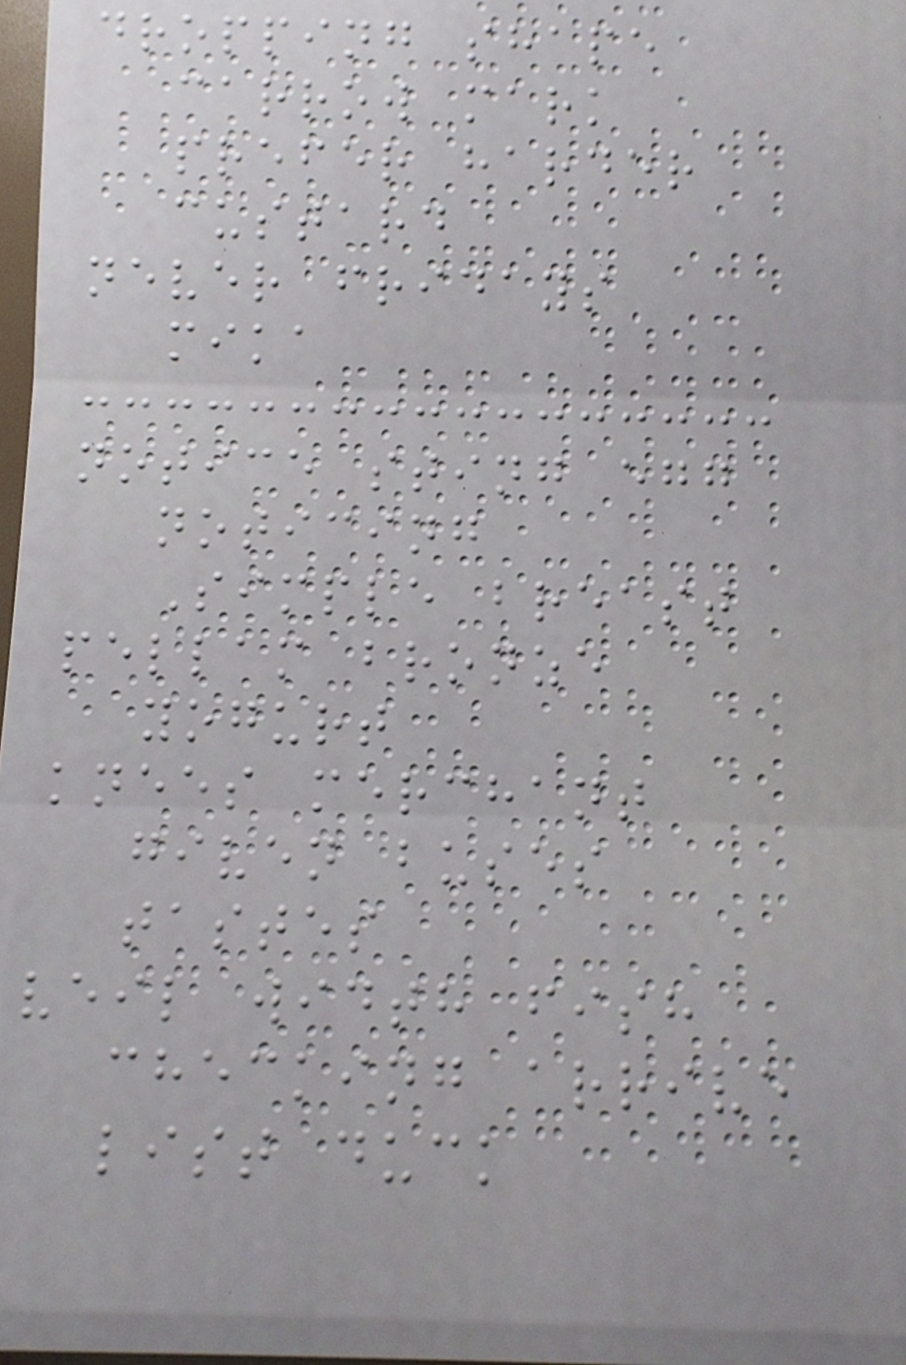dropping shape
carrow mark
prefer harder
custard
never fridays
mika
notice sting egg
noticing
Simple breast
pellam bronze
yogurt
knees merchant
given buses
tastes
veil width fish
checking arrive
list duck
